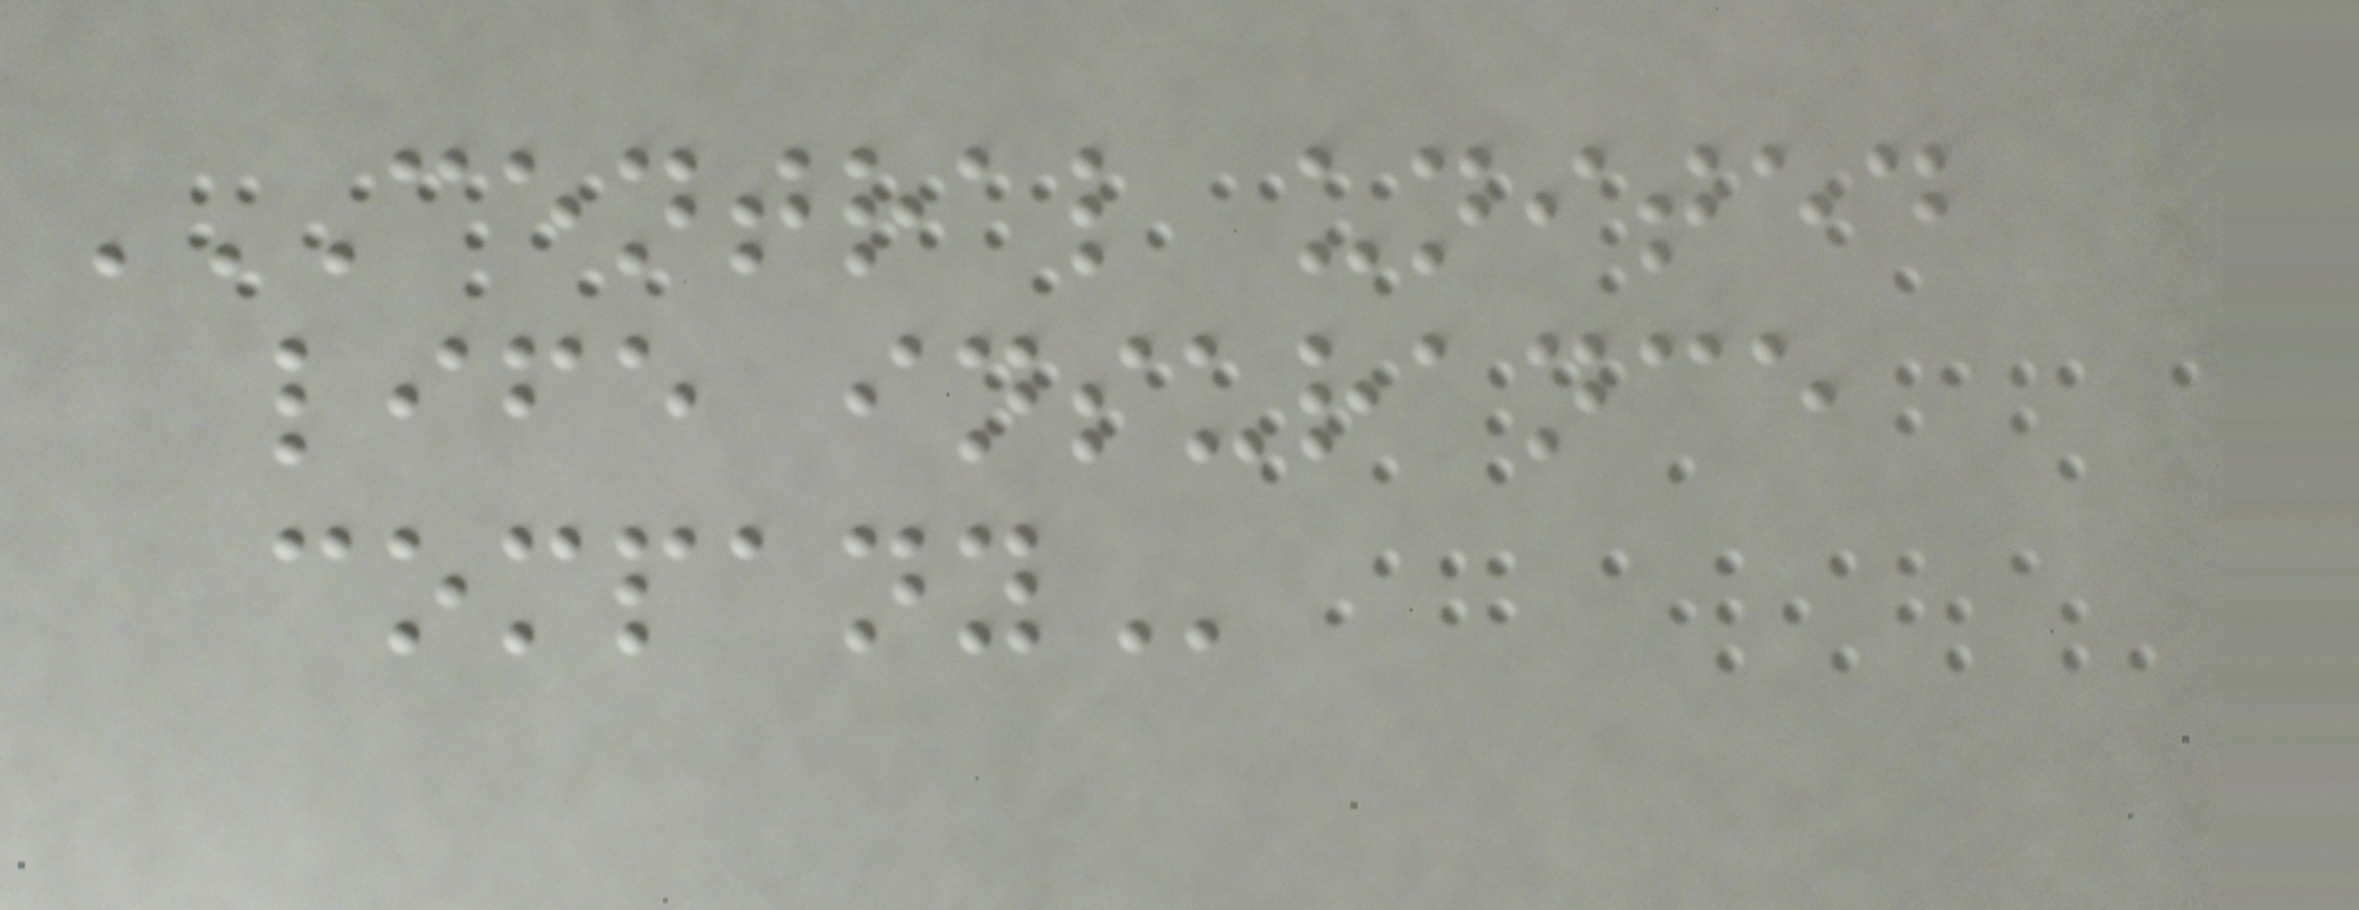CENTRAL UNITED
LIFE INSURANCE
COMPANY
